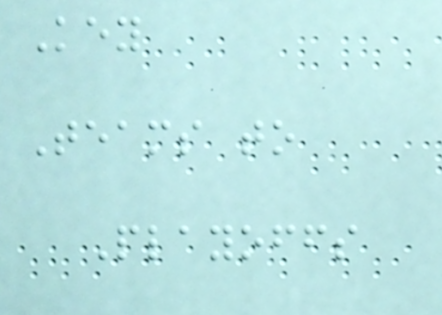Key
Teams to
Playoffs
